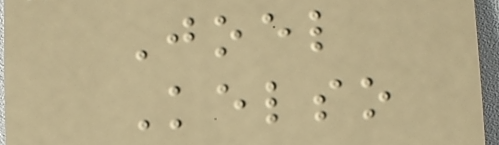Joel
Kelso
